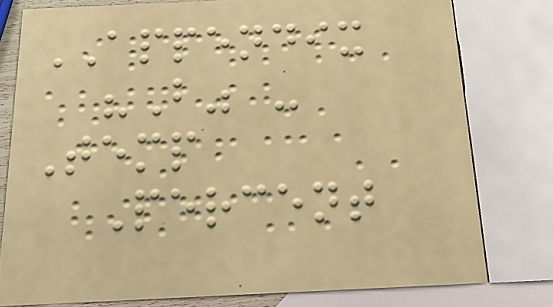APPENDIX
"B" -
Temp
Percent
